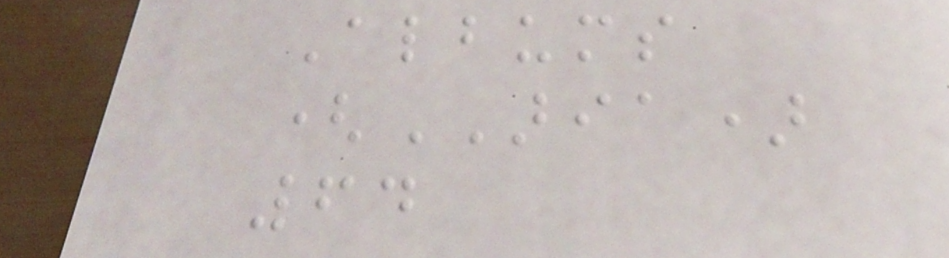Albums
(ARIA)
64
